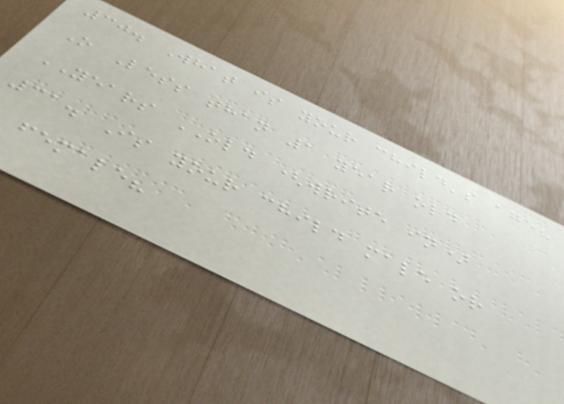30. What is your child's age?
O Less than 1 year old
YEARS OLD (write in)
31. Is your child male or
female?
